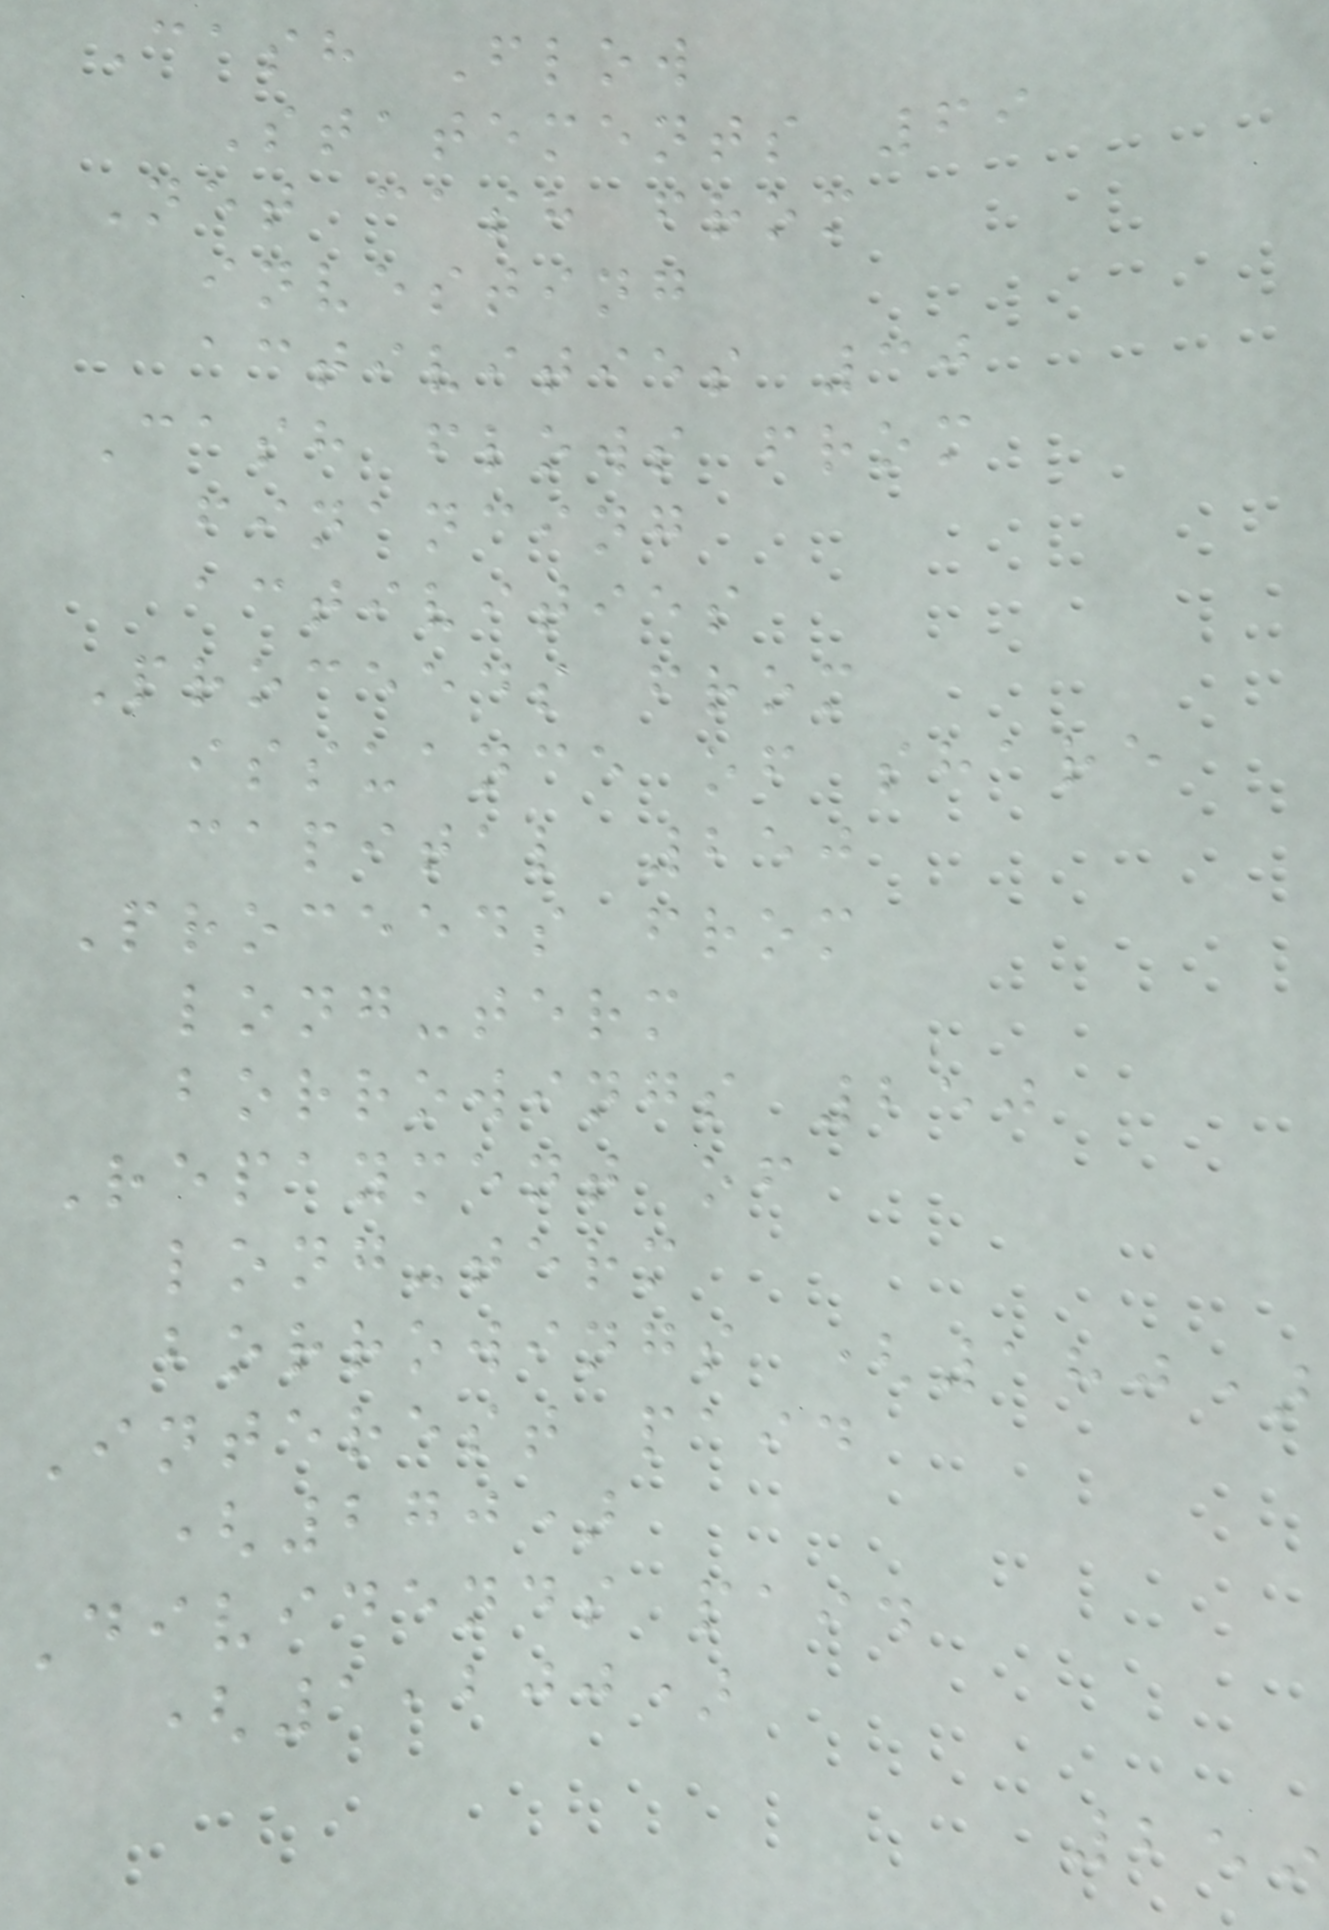Cash Flow
Statements 69
Net cash from
investing
activities 30
Cash flows from
financing
activities
Proceeds from
issuance of share
capital 250
Proceeds from
long-term
borrowings 250
Repayment of
long-term
borrowings (180)
Interest paid
(270)
Dividends paid
(1,200)
259
